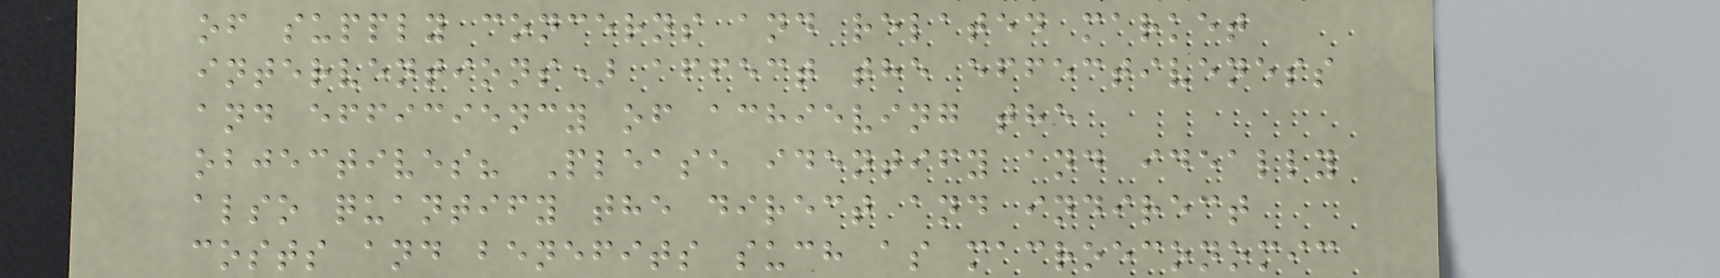of supply concerns and related market
interventions) affect the effectiveness
and efficiency of achieving the
objectives? Please identify and ideally
also quantify the direct and indirect
costs and benefits such as macroeconomic
